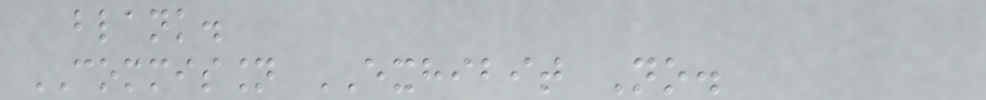blank.
COMMISSION EXHIBIT No.
